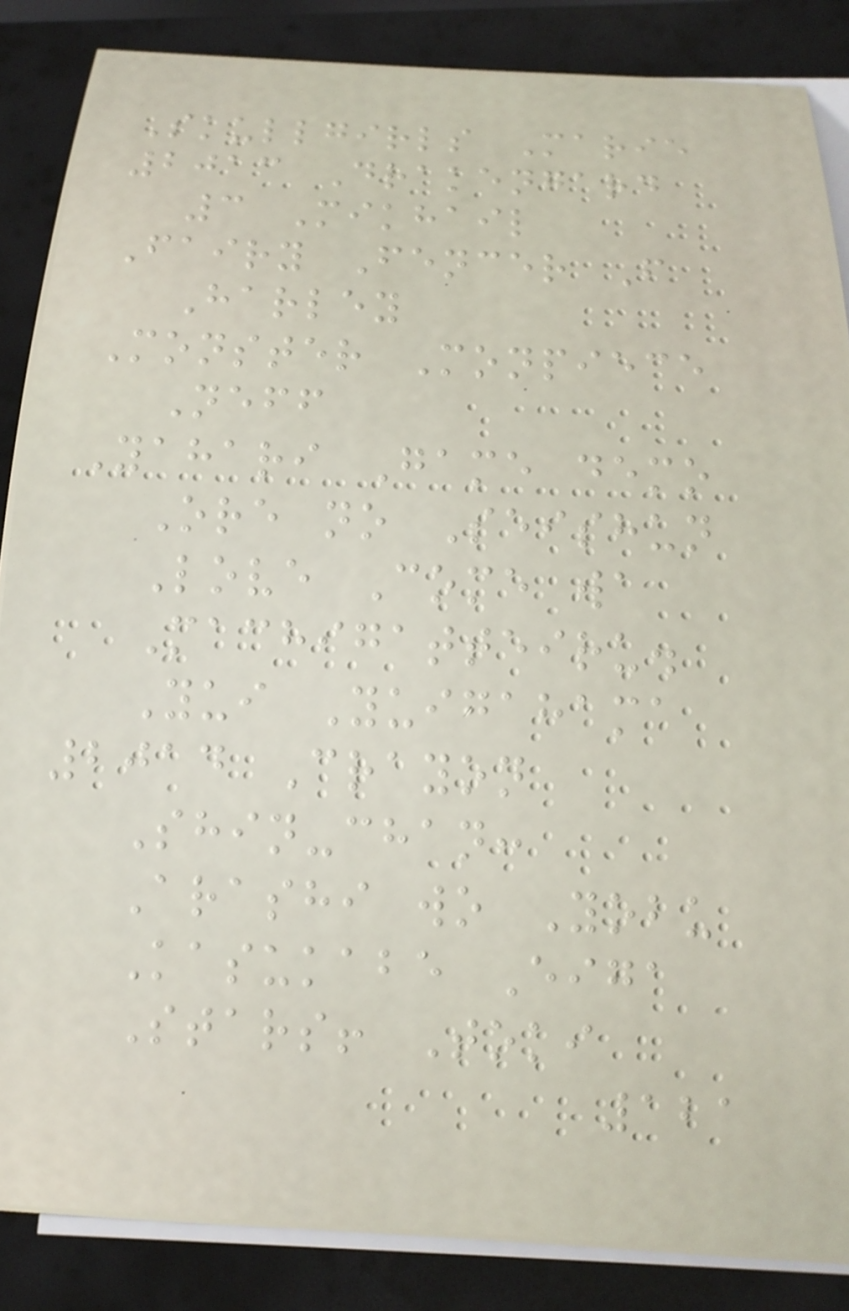Skullgirls Marie
2013 Drakengard
3 Mikhail
Fairy Fencer F
Harley
Monster Monpiece
Neff
Yahari Game demo
Ore no Seishun
Love Come wa
Machigatteiru.
Yui Yuigahama
2014 Crayon
Shin-chan:
Arashi wo Yobu
Kasukabe Eiga
Stars! Toki
121
